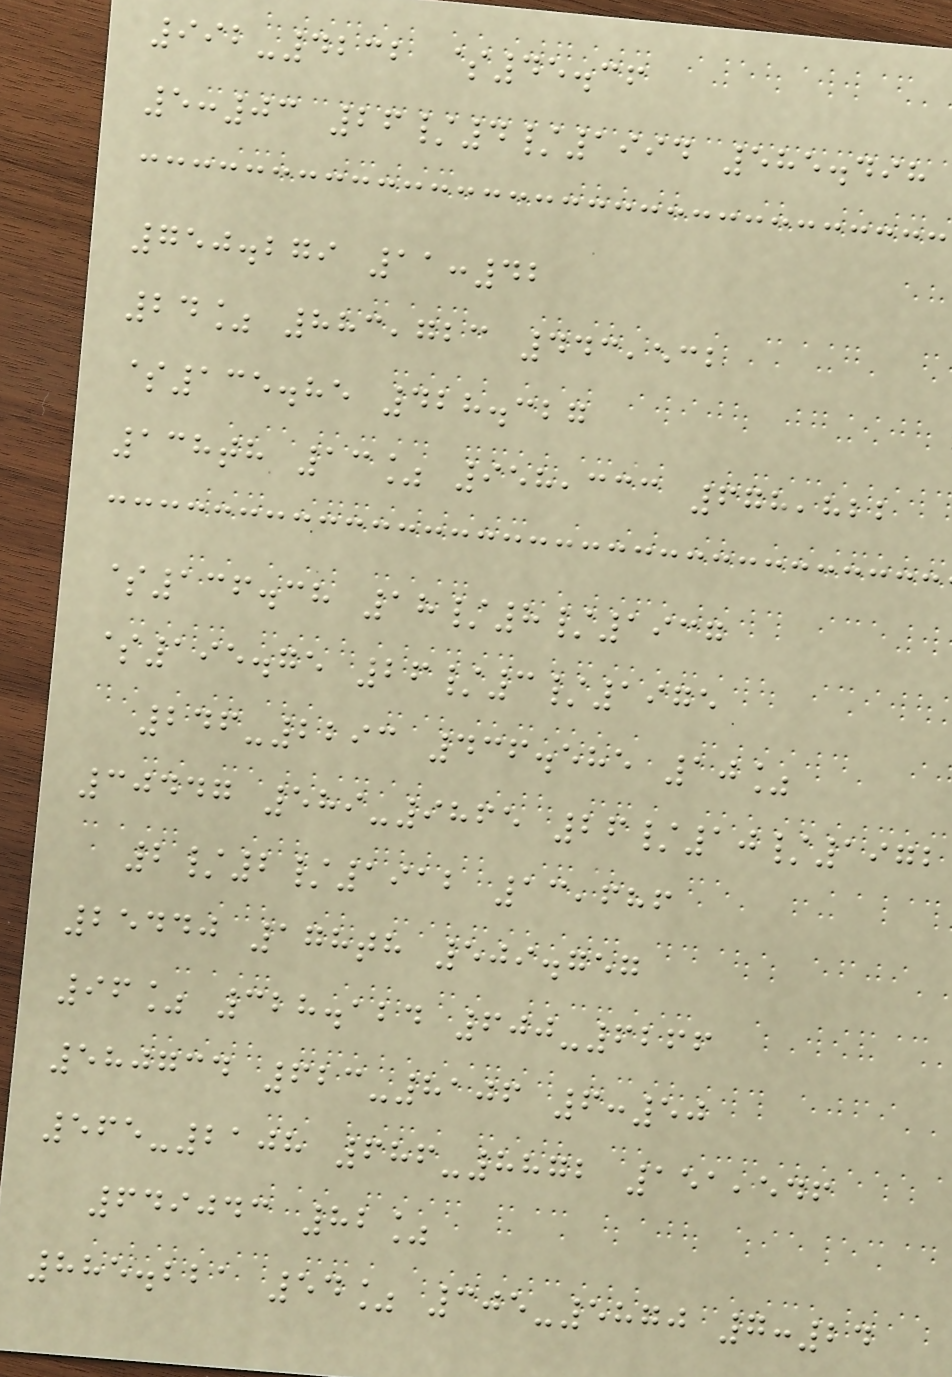992-4232 $45.36
5:03 26/4/1994 585.498
750.279 11:42
24% 883,723 443,532
$135.85 428.327
138th 13% 958,333 678,822
$136.38 18/8/1937
$195.75 26/3/1975
246-2293 436.585 10%
30447 589-9865 26/10/1972
2/2/1912 13,686
25440 178th 509.757
96% 328.124 600-6266
580734 623-8106 6:50
565-2108 686-8872 151,546
649043 82%
885.221 54% 305-5870 7:24
